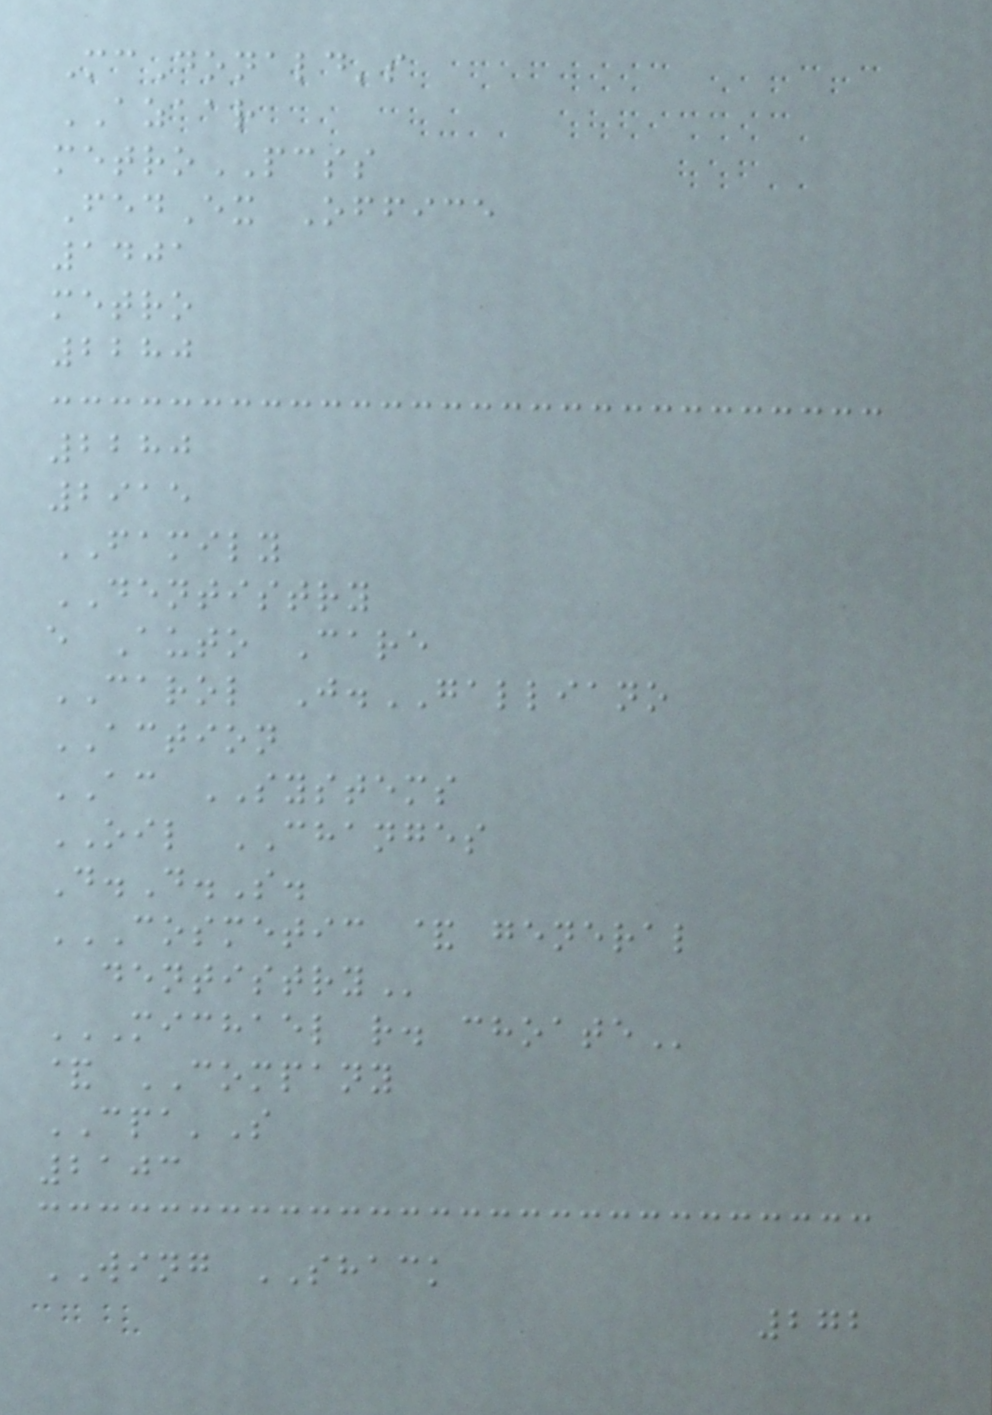McDonald's
AZAAR
metroPCSS
FedEx Office
1401
metro
2280
2280
2915
FAMILY
DENTISTRY
e Auto Care
CAROL J.GALLIANO
ACTION
AC SYSTEMS
OIL CHANGES
D.D.S.
COSMETIC & GENERAL
DENTISTRY
MICHAEL R. CHOATE
& COMPANY
CPA'S
2103
WING SHACK
272
